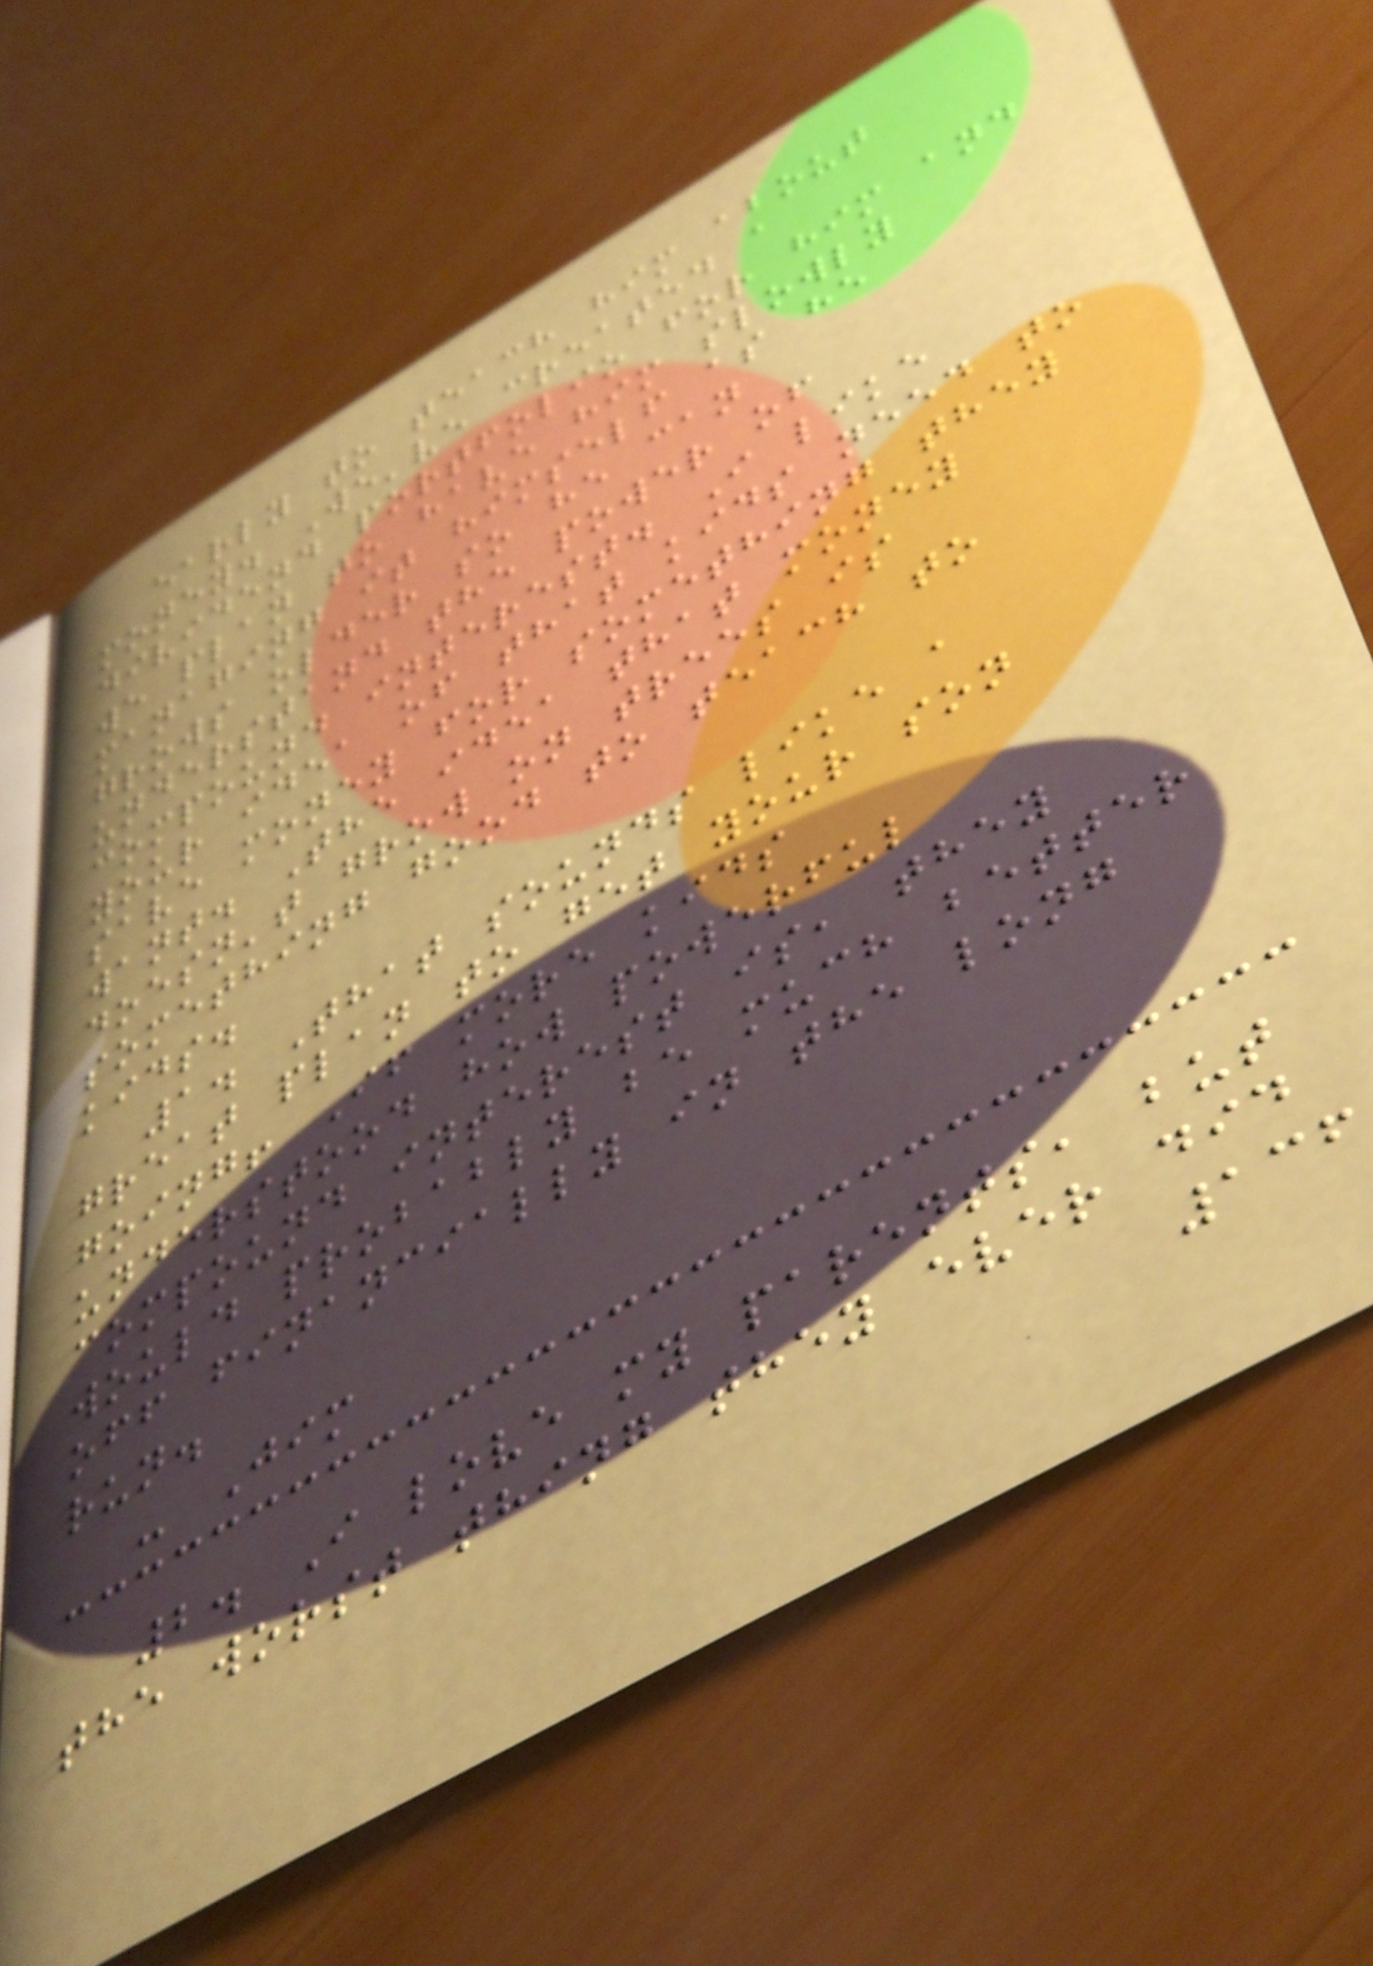early to teach him about
money. We've created a
dividend portfolio for him and
we plan to have him slowly
managing it himself as he
grows older so he can
understand the power of
compound interest. I like
your idea of that kids need to
save money for something they
want. The idea that money
doesn't grow on trees is
something good to teach to
kids.
1. That sounds like a
great plan to get your son
going! If more kids
understood how powerful
compound interest is, they
would probably be much better
off financially in the long
run.
- Jim
2. I love my parents, but
the worst thing they ever did
136
